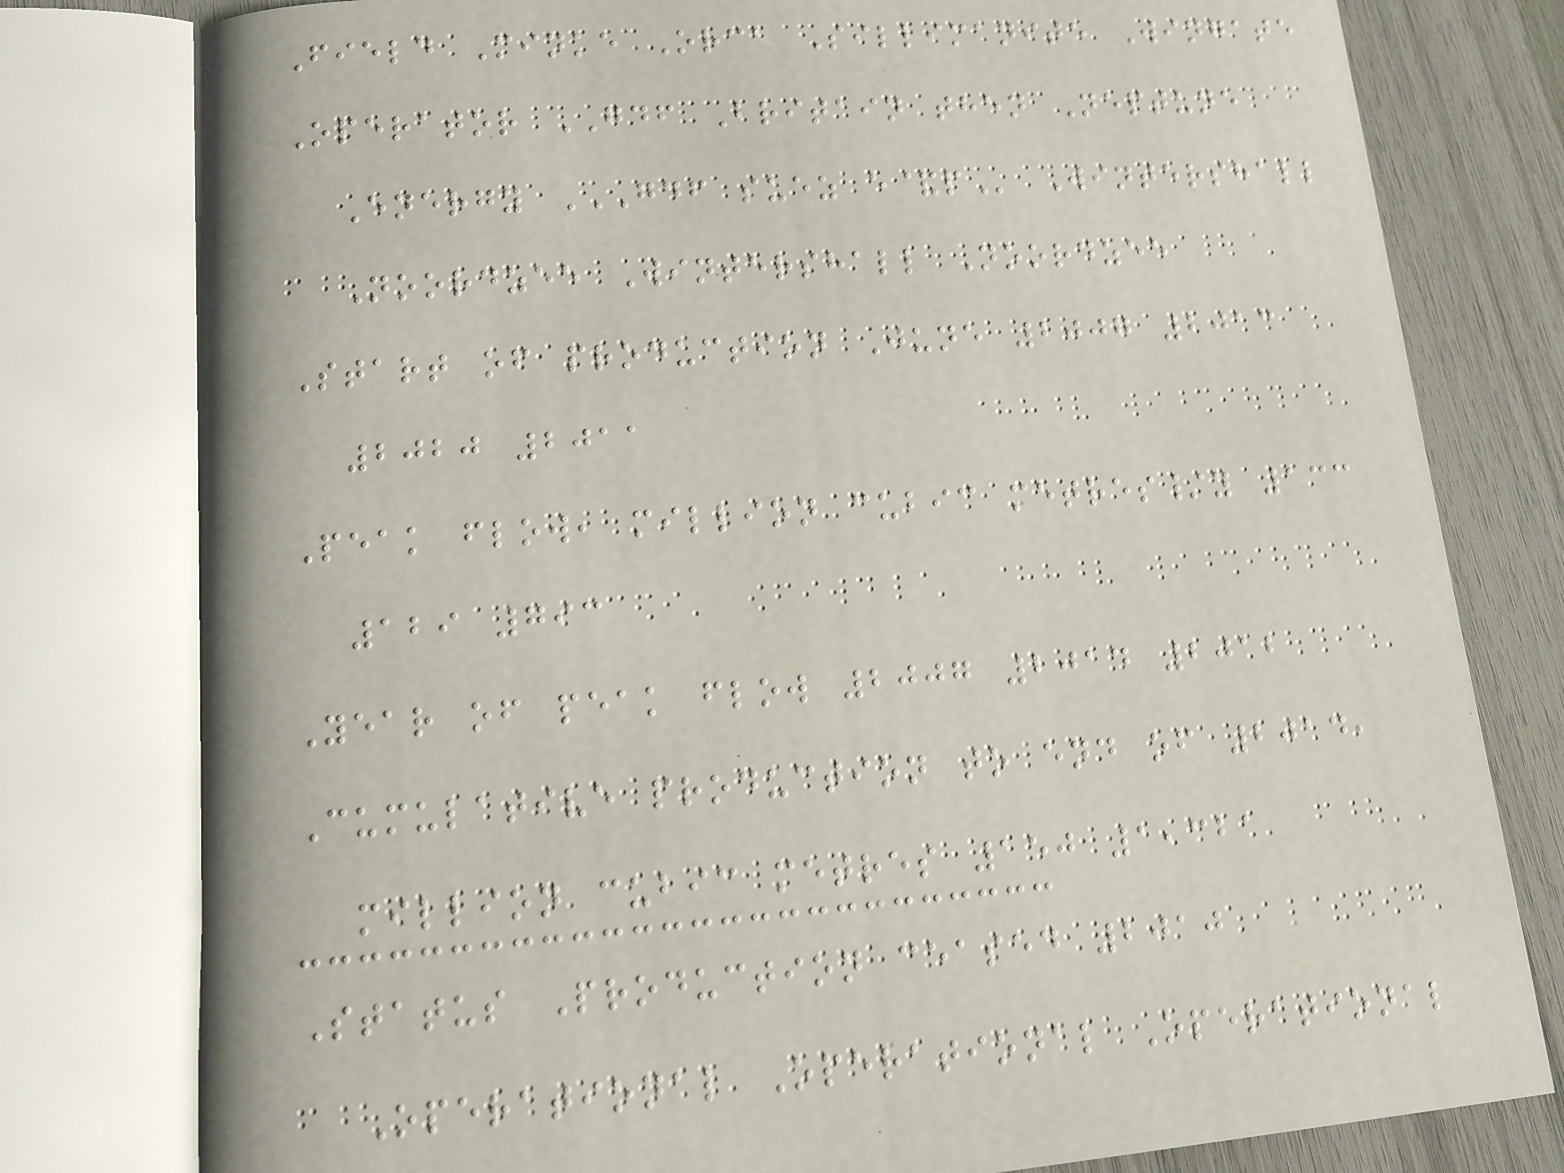Field Minke Orca Sillimanite Wingate
Operator GDF Britain then Neptune
Energy GDF SUEZ E&P Wintershall
Noordzee Wintershall Noordzee
Start of production June 2007 2013
2020 2011
Peak flow, million cubic metres/y 133
129 793
Year of peak flow 2007 2014 2012
Cumulative production to end of 2014,
million cubic metres 150 1,321
Status Production ceased 2010
Operational Operational Operational
